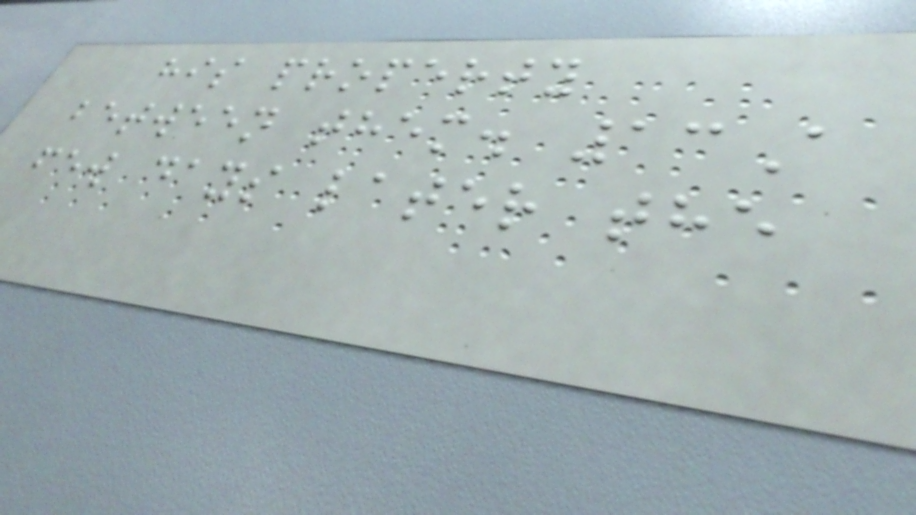his property
between them. 13A
few days later the
